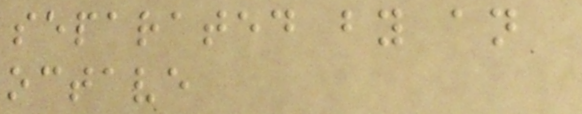separated by an
octave
